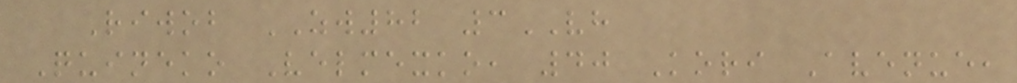Riwob ZW82 3VH
Quineko Velmexko, 40 Kori Avenue,
